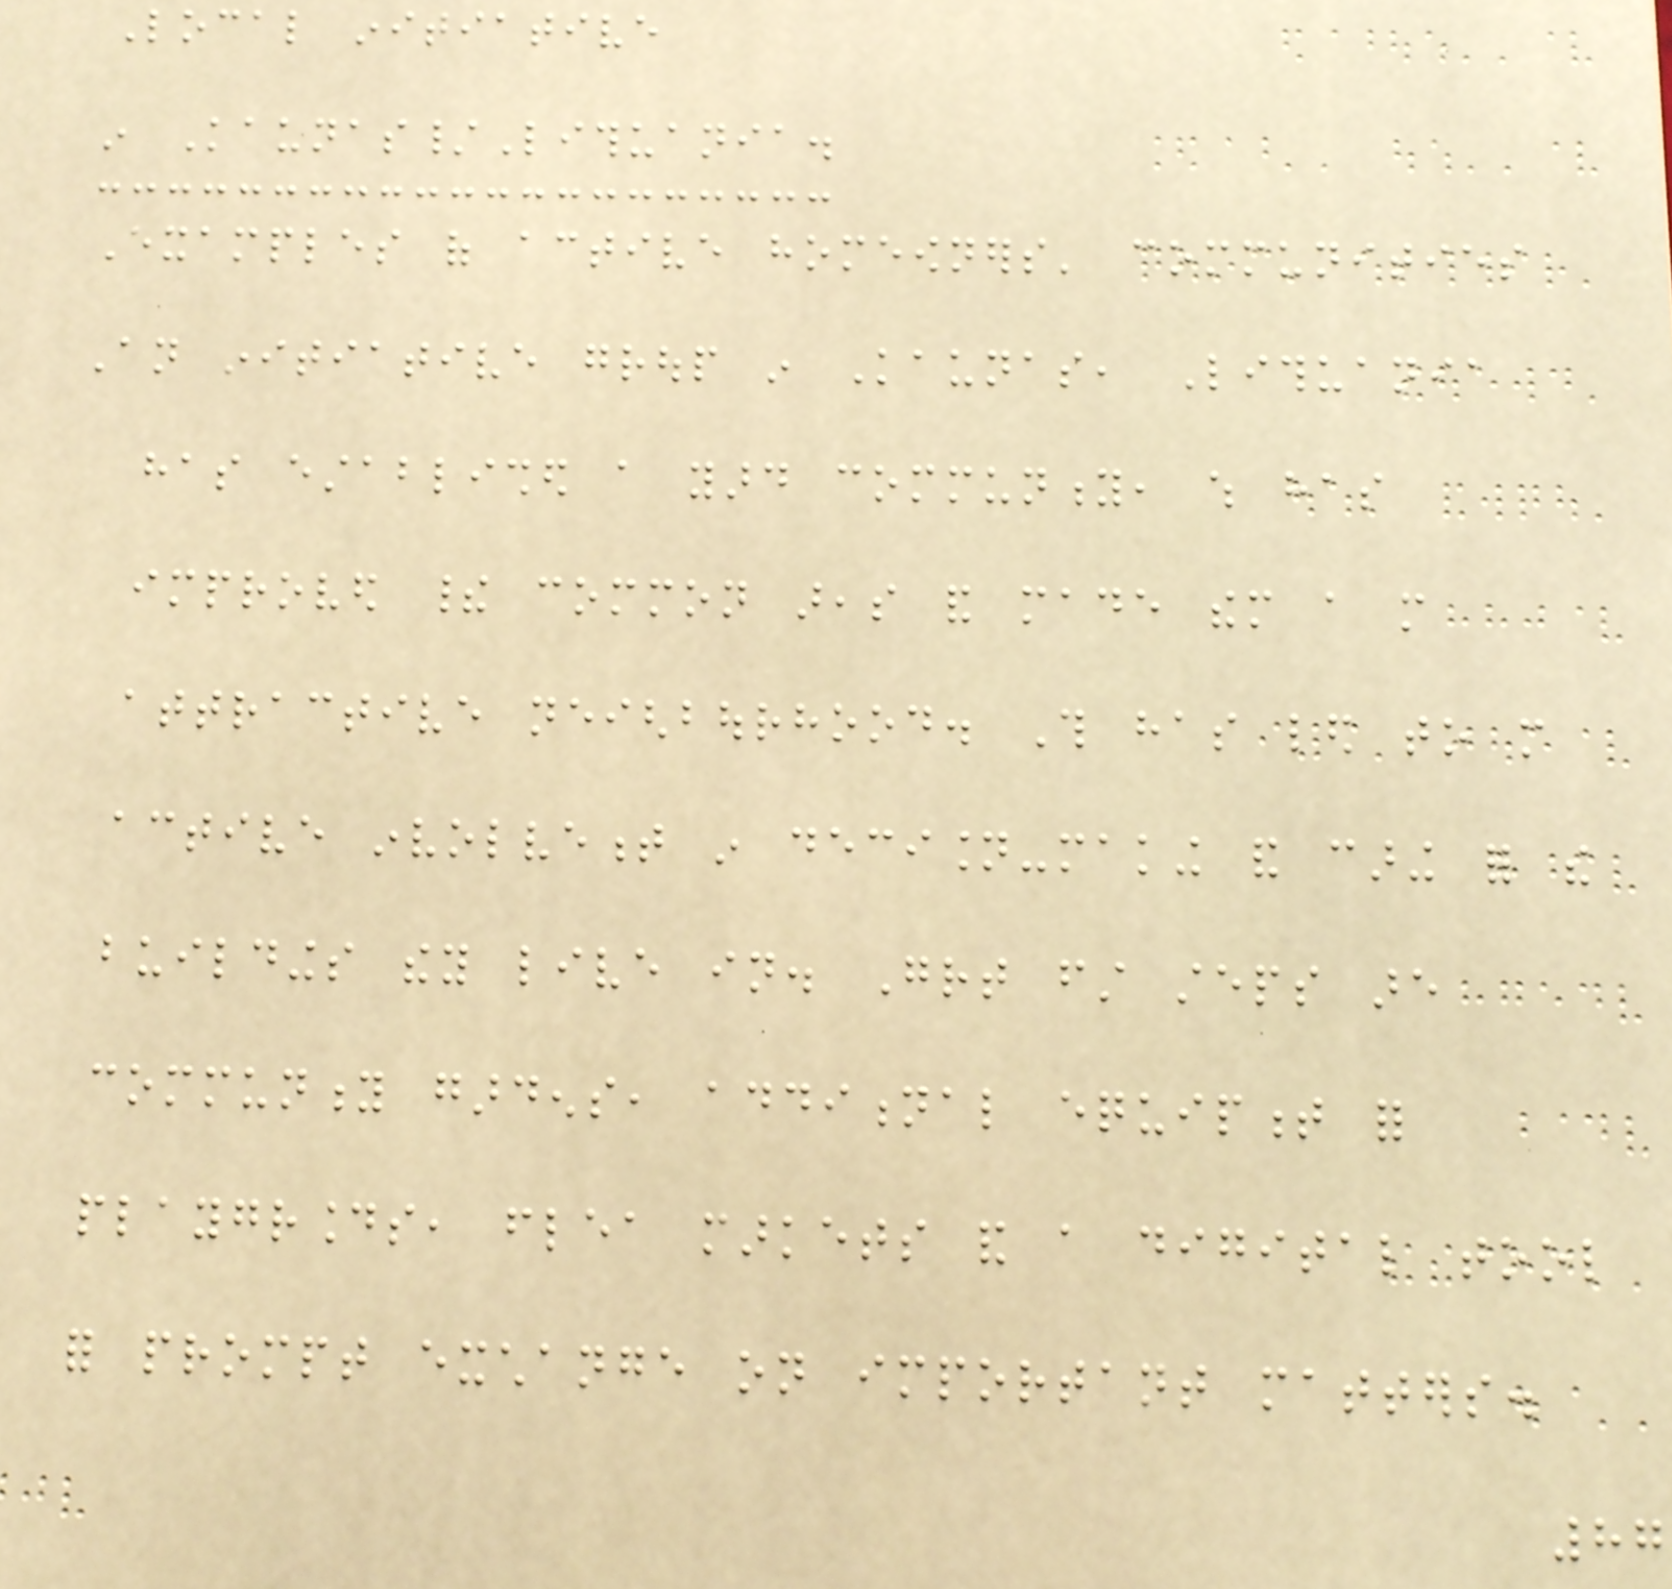Local initiative
in Kaunas/Lithuania.
Examples of active homeowners' communities
An initiative group in Kaunas, Lithuania
has established a yard community, which has
improved their common areas and made them a more
attractive neighbourhood. This has led to more
active involvement in decision-making and caring for the
buildings they live in. Great first steps are
community gardens, additional equipment for
playgrounds, flea markets and a digital tool
for prompt exchange on important matters.
87
